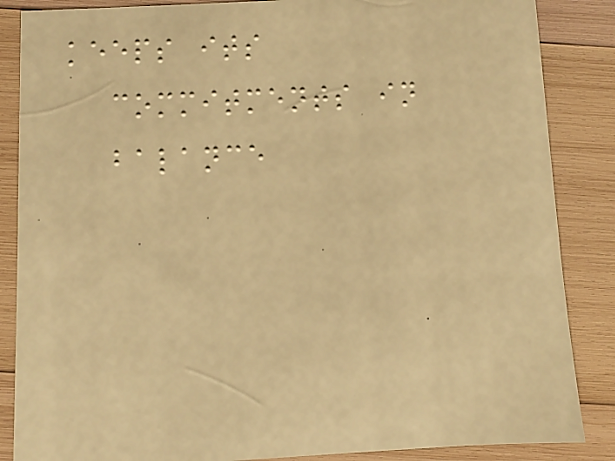keeps its
commitments in
balance
